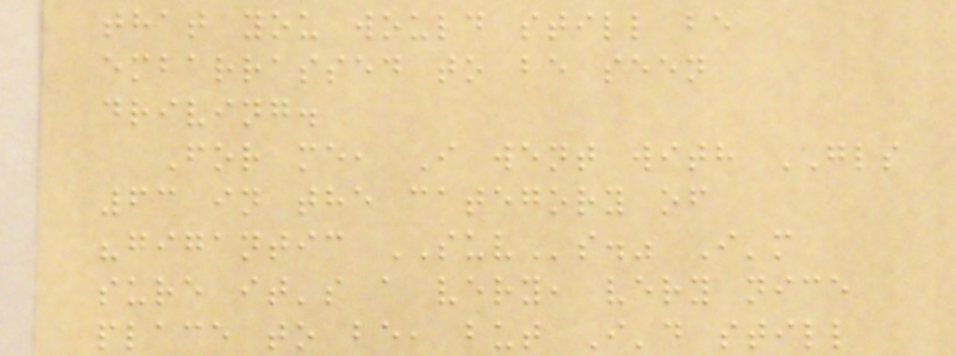that you would still be
embarrassed to be seen
driving.
For me, I went with GLS
63 in the category of
"gigantic SUVs." I'm
sure it's a very, very nice
place to be, but I'd still
